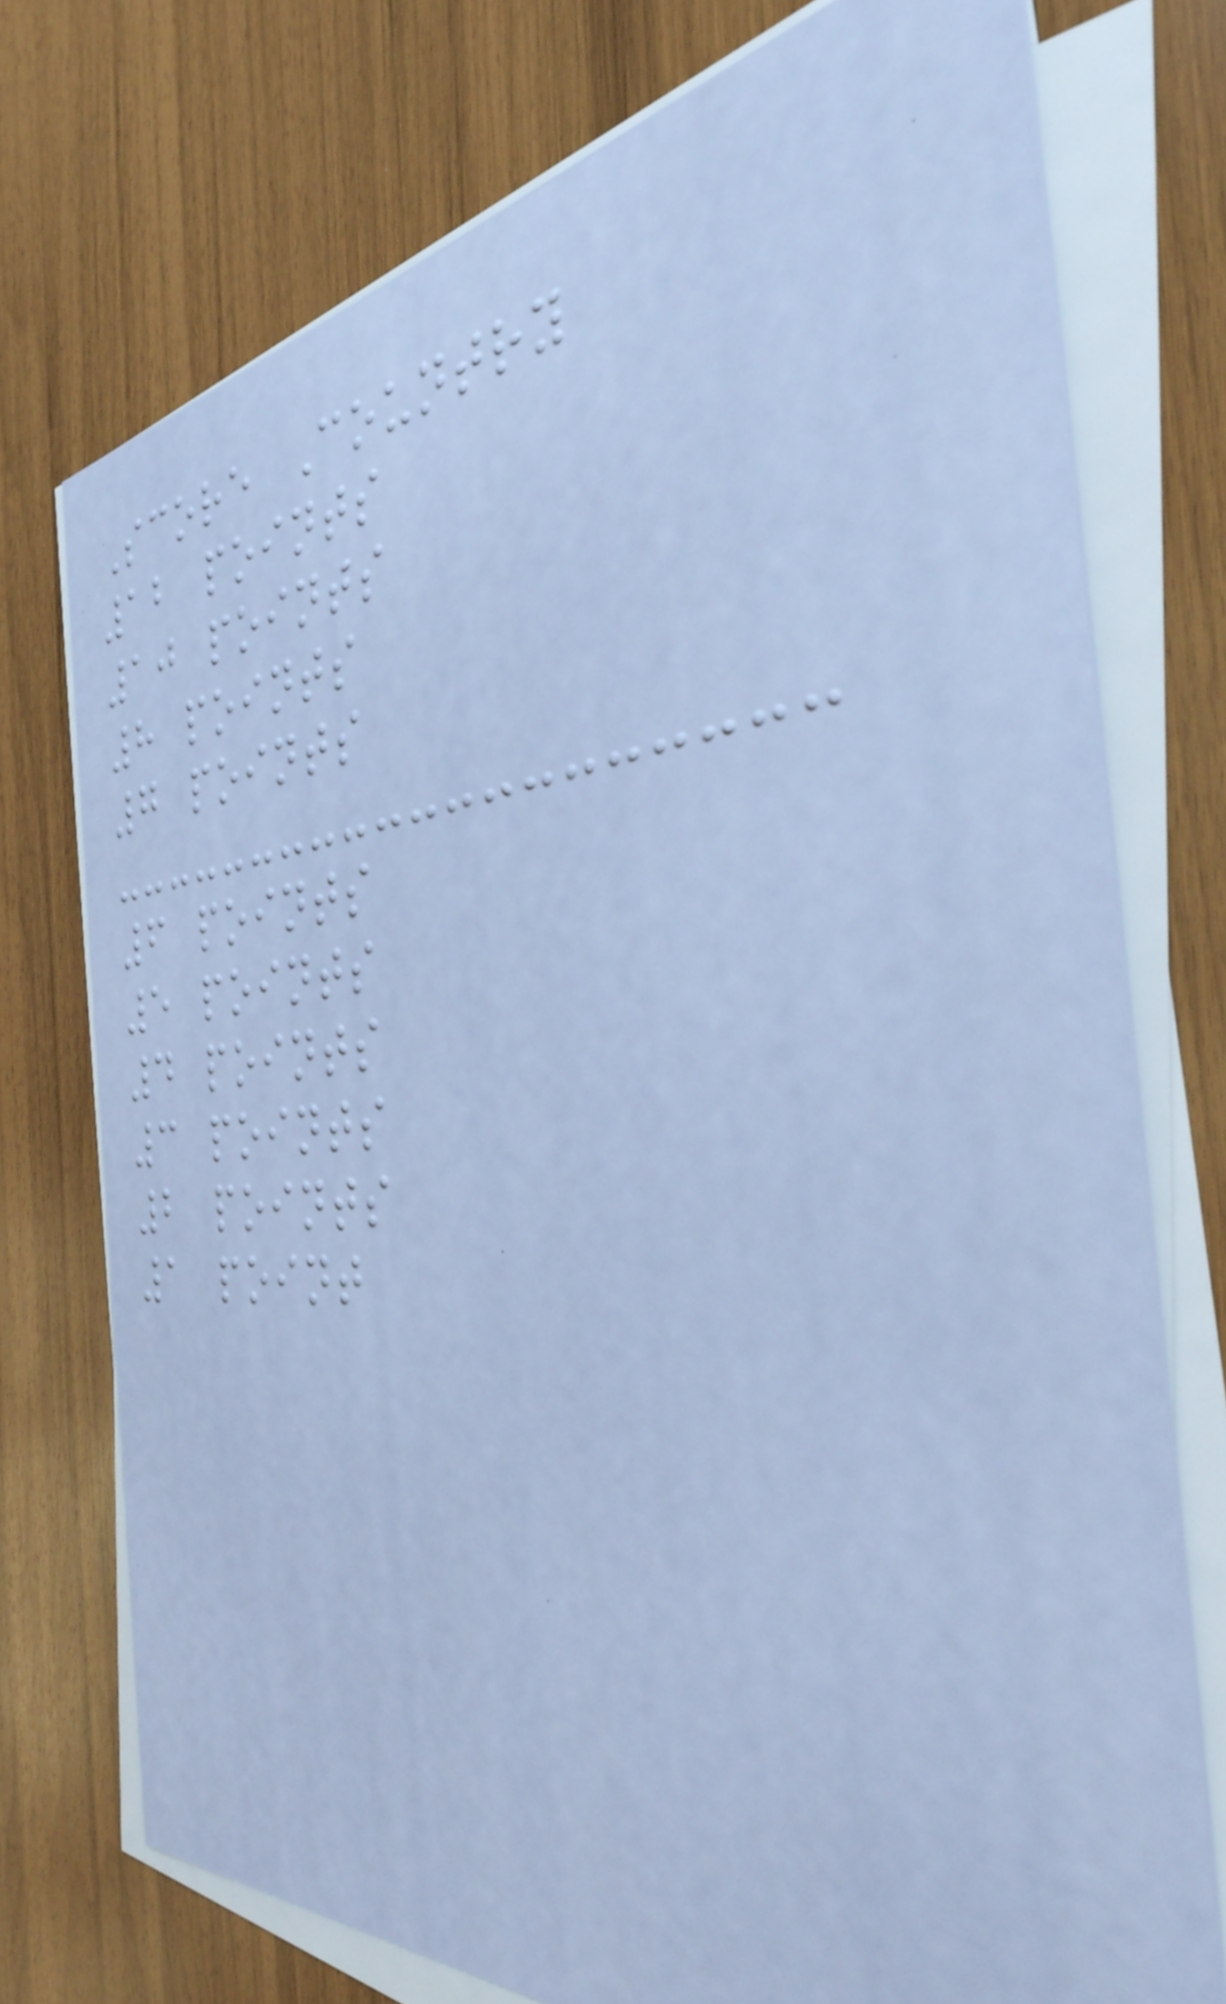Score Country
12 points
10 points
8 points
7 points
6 points
5 points
4 points
3 points
2 points
1 point
